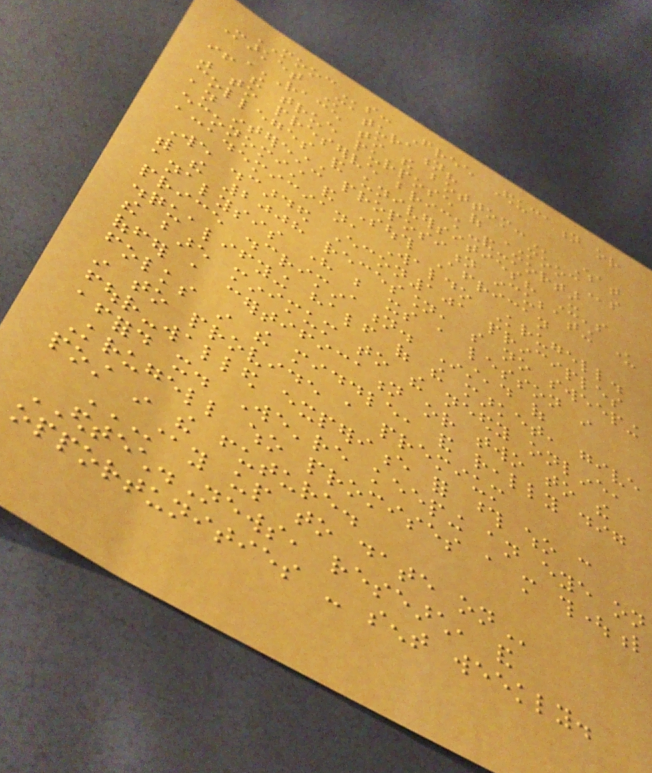MOOCs: Free Education or
Market Maturation?
RACE TO THE BOTTOM: What
if the true purpose of MOOCs
was to preserve brick-and-mortar
colleges and universities? It's
an interesting proposition incubating under
economist and South African
academician, Waldo Krugell.
We discarded Econ101 principles
with the 2008 recession, so no sweeping
analysis here but its a lesson in
price discrimination. Instead of
disqualifying half of the market, give
the bare minimum to the needy online,
offer a certification or two to the
folks in the middle, and really dig
in to provide a premium
four-walled experience for those who can
afford it. We're keeping an eye on
Krugell who promises a more thoughtful
post in the future.
STAY UP TO DATE ON
EDTECH.News, research, and
opportunities - sent weekly.
